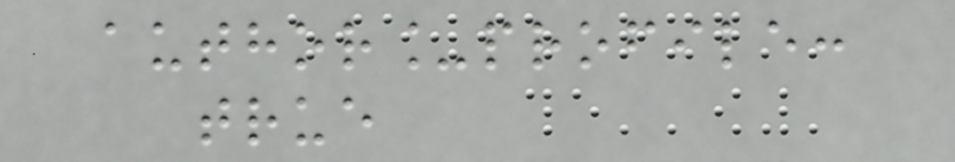author_profile:
true
